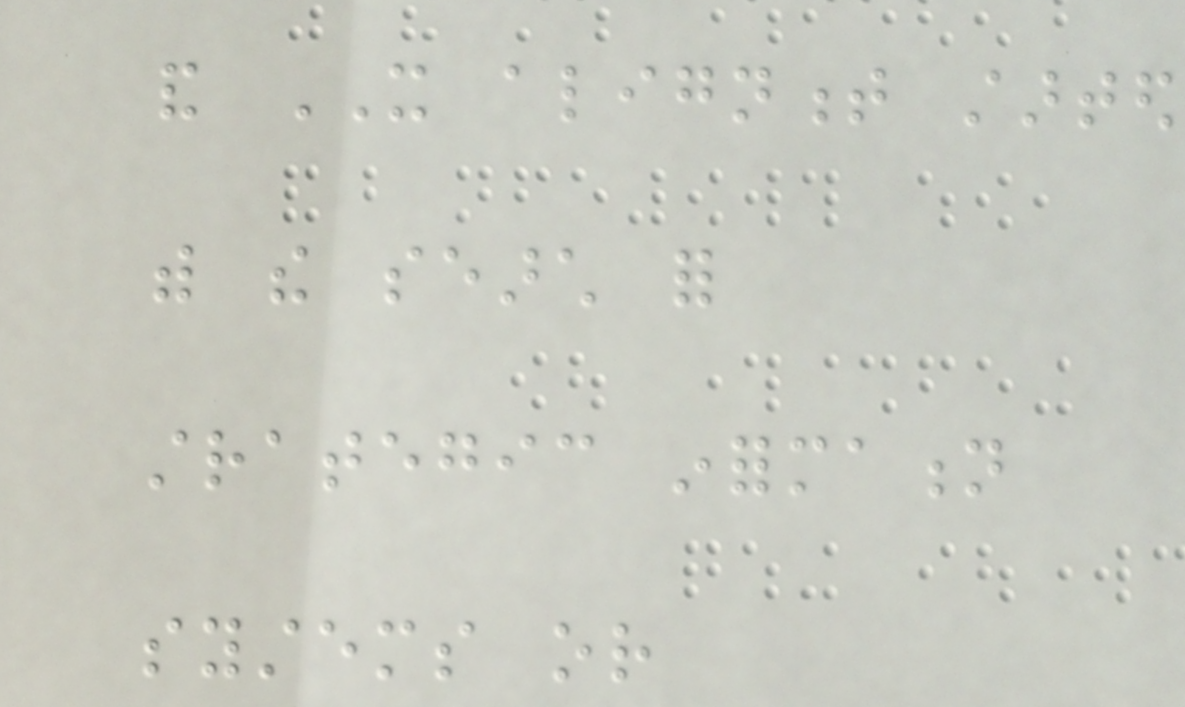and IT alignment started
with the search for
strategic information
systems or
